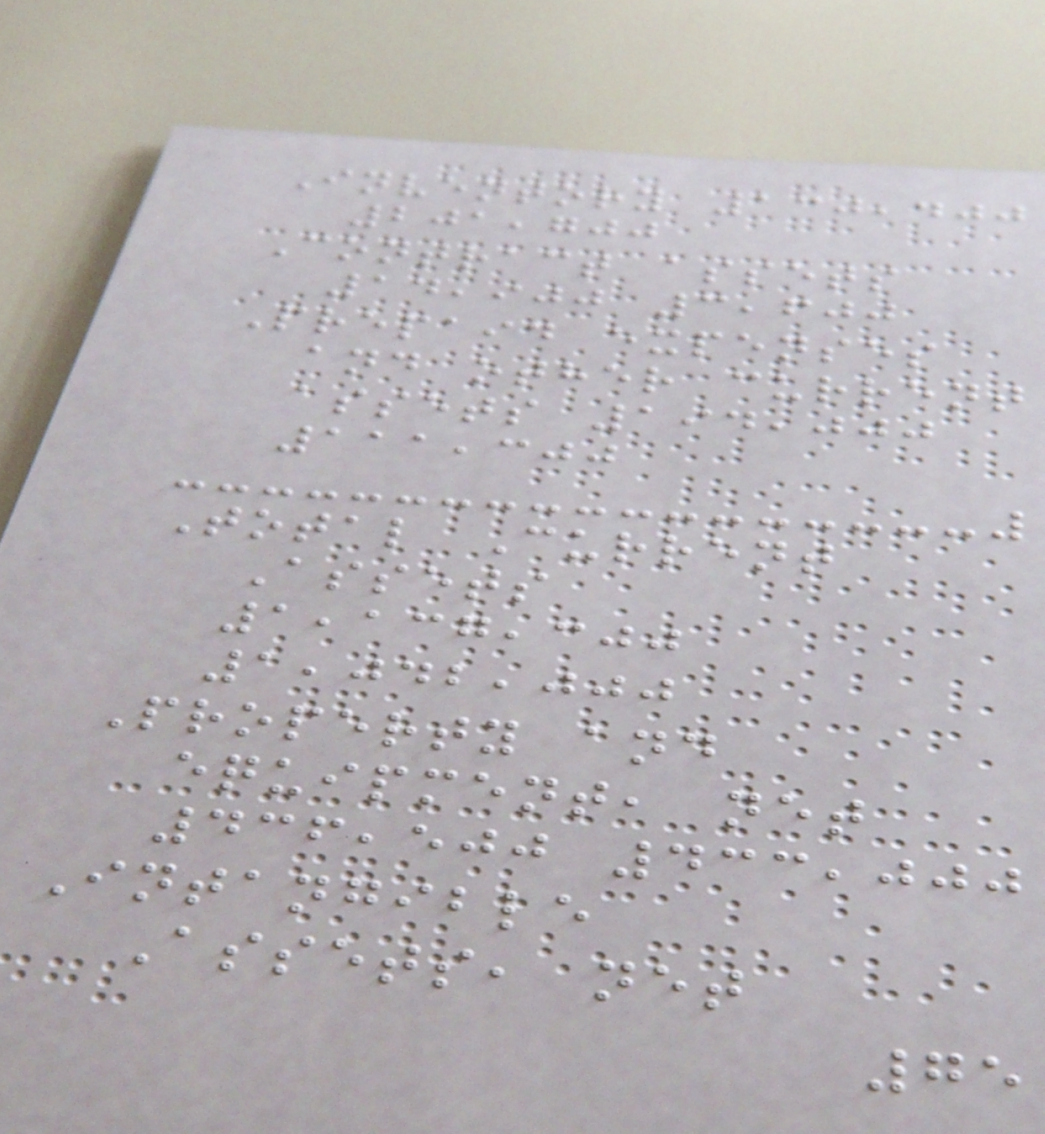Inventory 130,400
201,700
Contract assets
14,900 3,600
Prepaid expenses
and other current
assets 194,000
111,300
Total Current
Assets
1,137,300
1,042,000
Property and
equipment, net
436,500 433,000
Intangible
Assets, net
75
